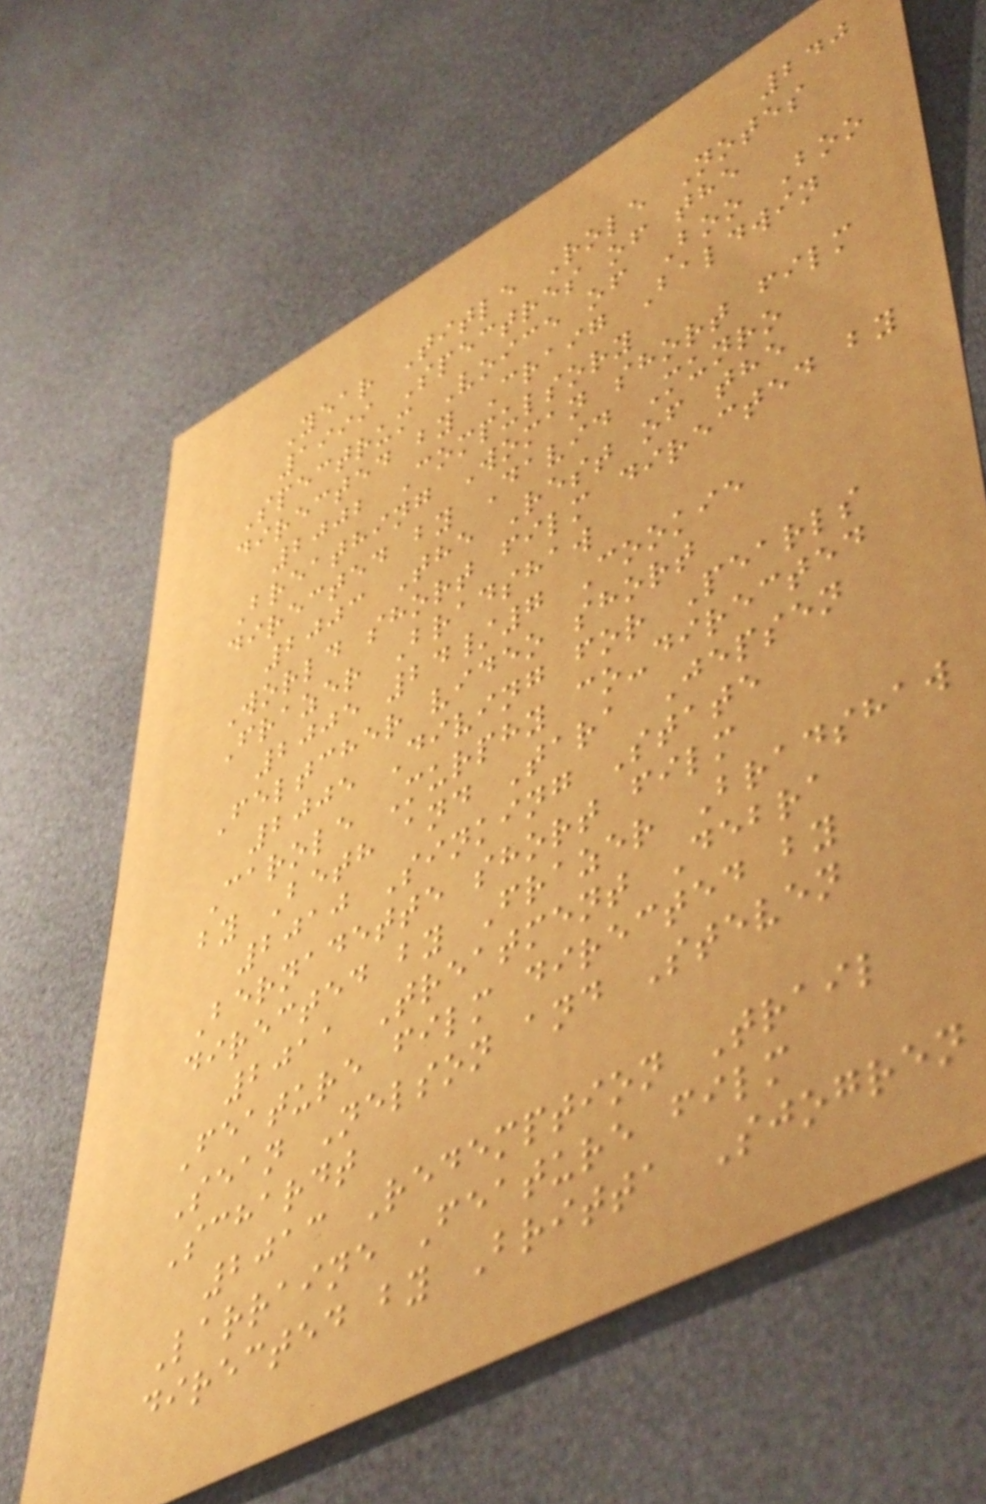240
Year Title Role Notes
1999 Spectres of the
Spectrum Voice of Boo Boo
directed by Craig Baldwin
2002 Compulsory
Breathing Woman short film
directed by David Munro
2003 The Rest of the
World short film directed by
Frazer Bradshaw
2005 24/7 Cookie
Feltcher video short
2005 Diving for Pearls
Carole Murphy co-directed
by Beth and Tara Jepsen
2010 Sinking State
Bernadette short film
directed by Frazer Bradshaw
2011 Treatment Debra
Feature film directed by
Sean Nelson and Steven
Schardt
2013 Redemption Trail
Larraine Feature film
directed by Britta Sjogren
